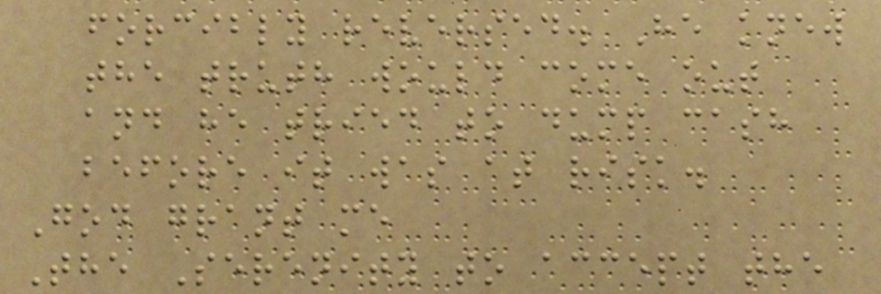forcibly reversed. He knew
the truth would come out
and he tried to dump cash
before it was at risk.
God grant me
The Serenity to accept the
